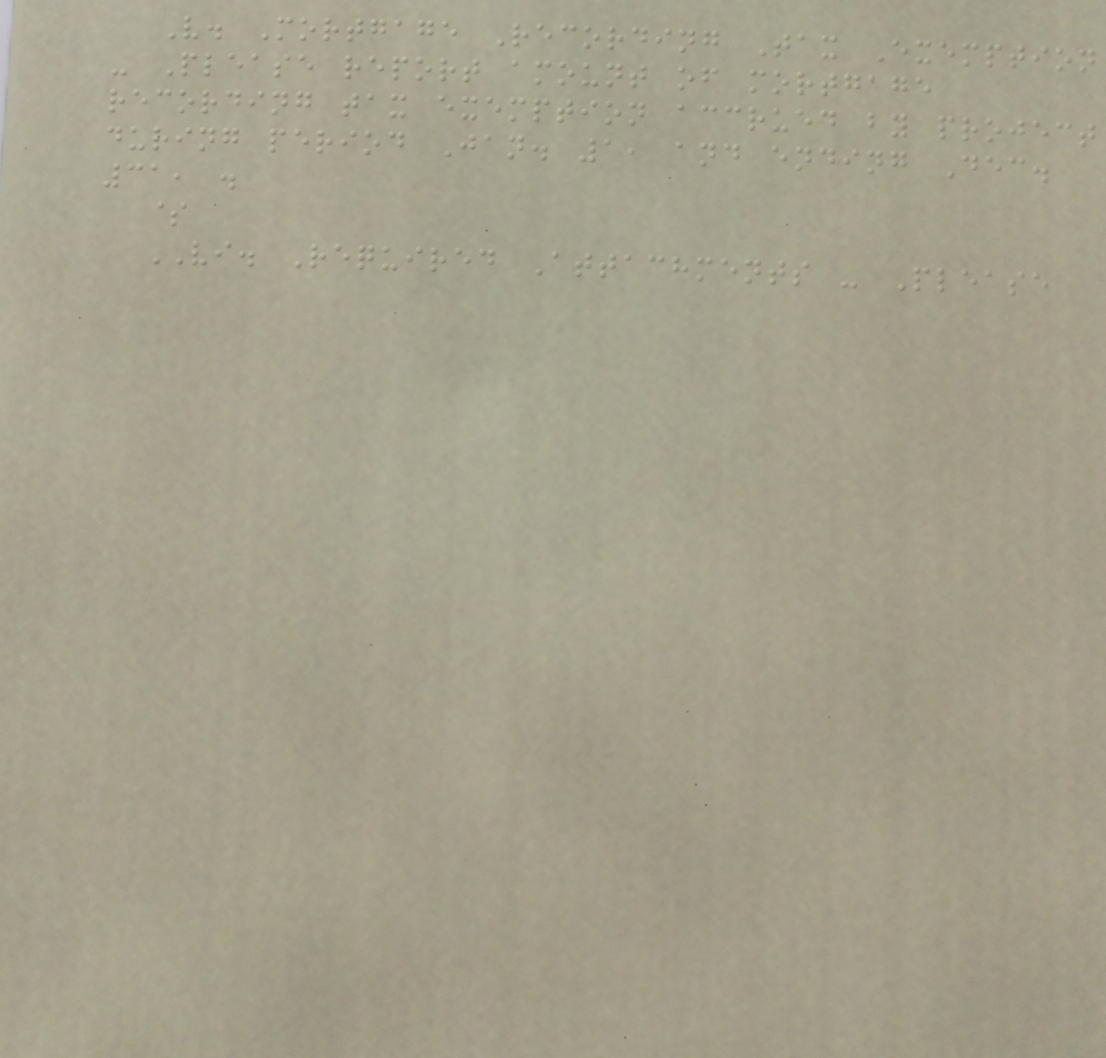V. Mortgage Recording Tax Exemption
- Please report amount of mortgage
recording tax exemption accrued by project
during period Jan. 1, and ending Dec.
31, .
$
VI. Required Attachments - Please
